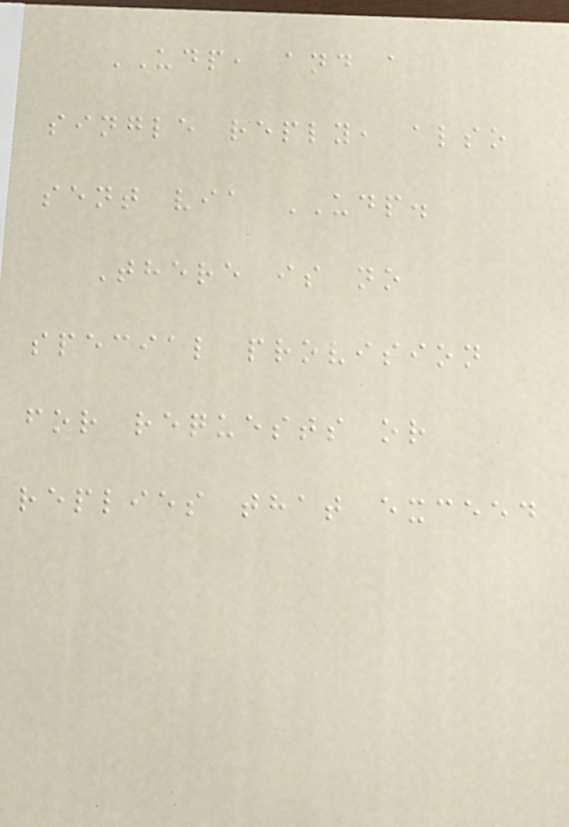UDP, and a
single reply, also
sent via UDP.
There is no
special provision
for requests or
replies that exceed
